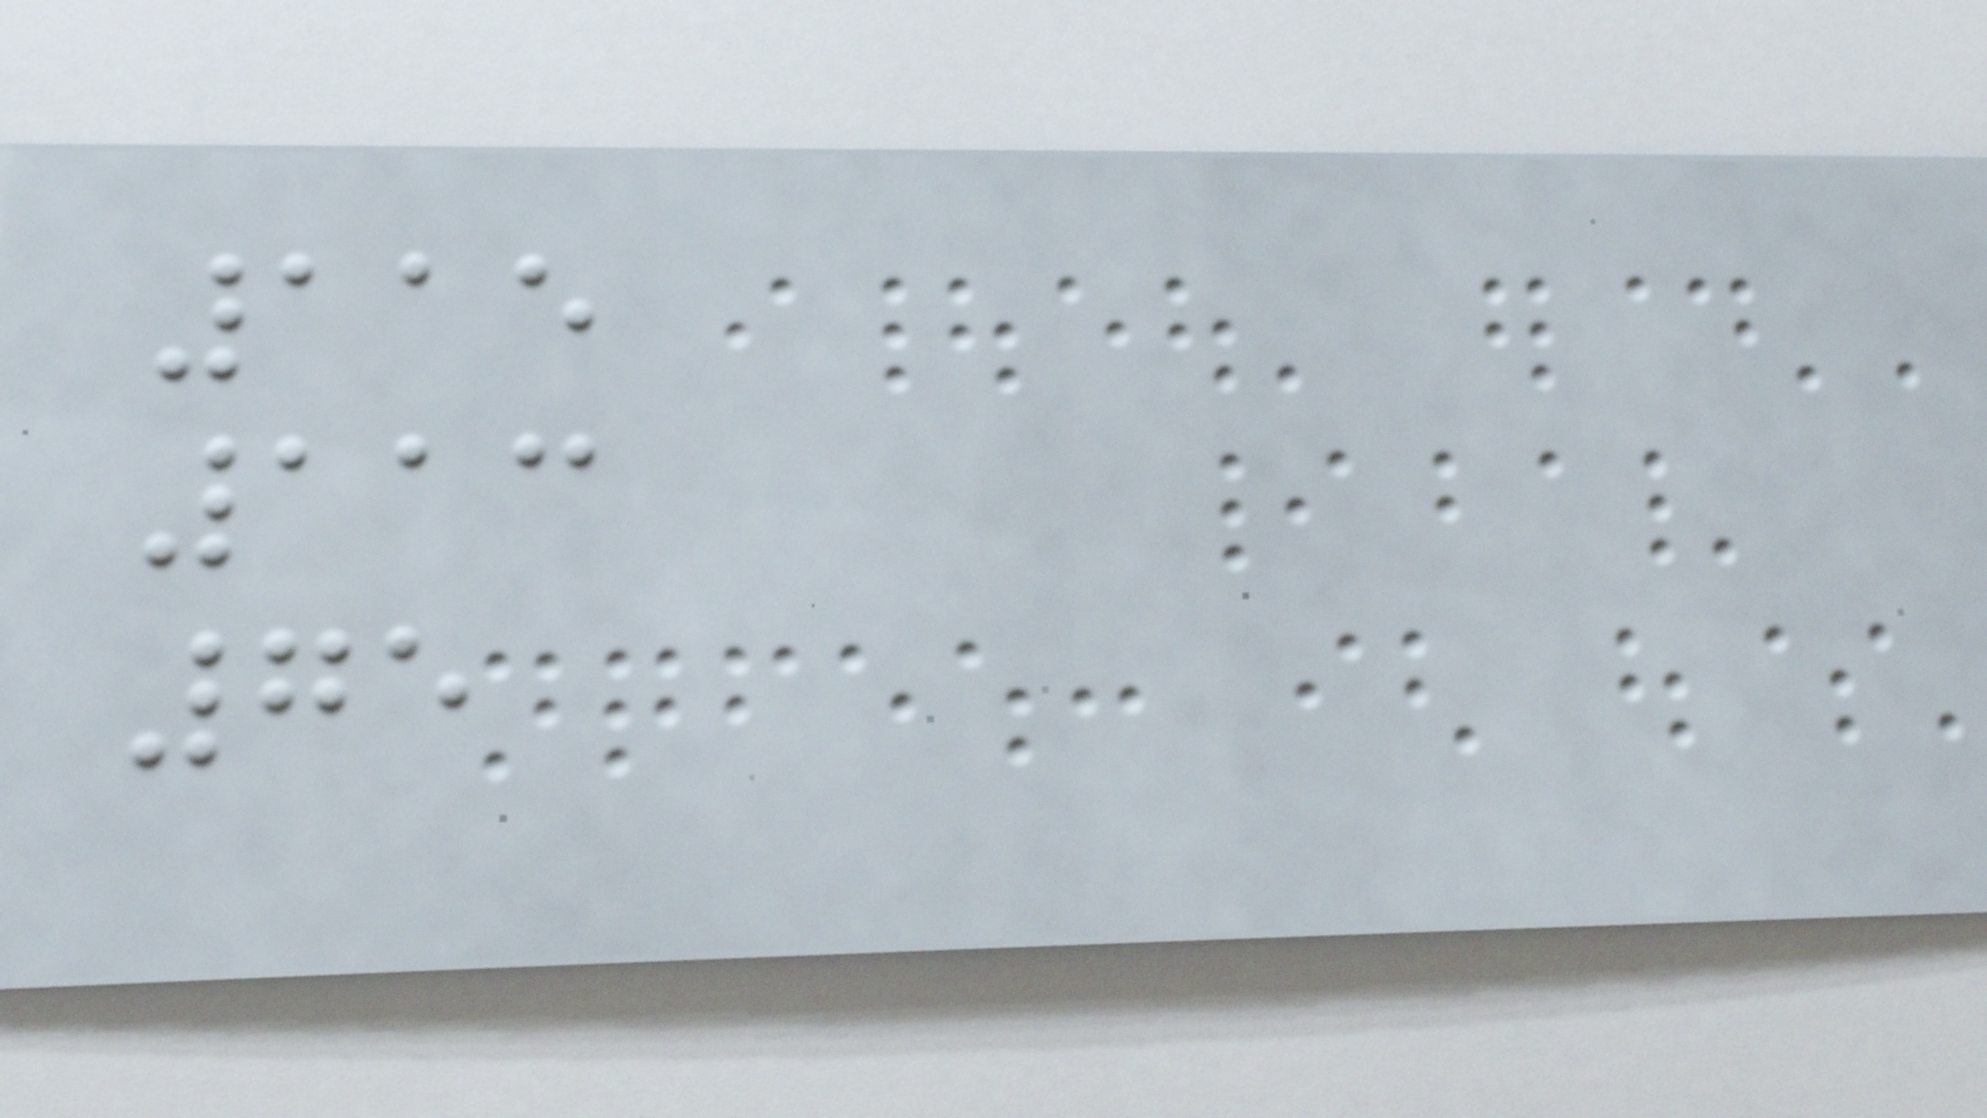115
113
75
